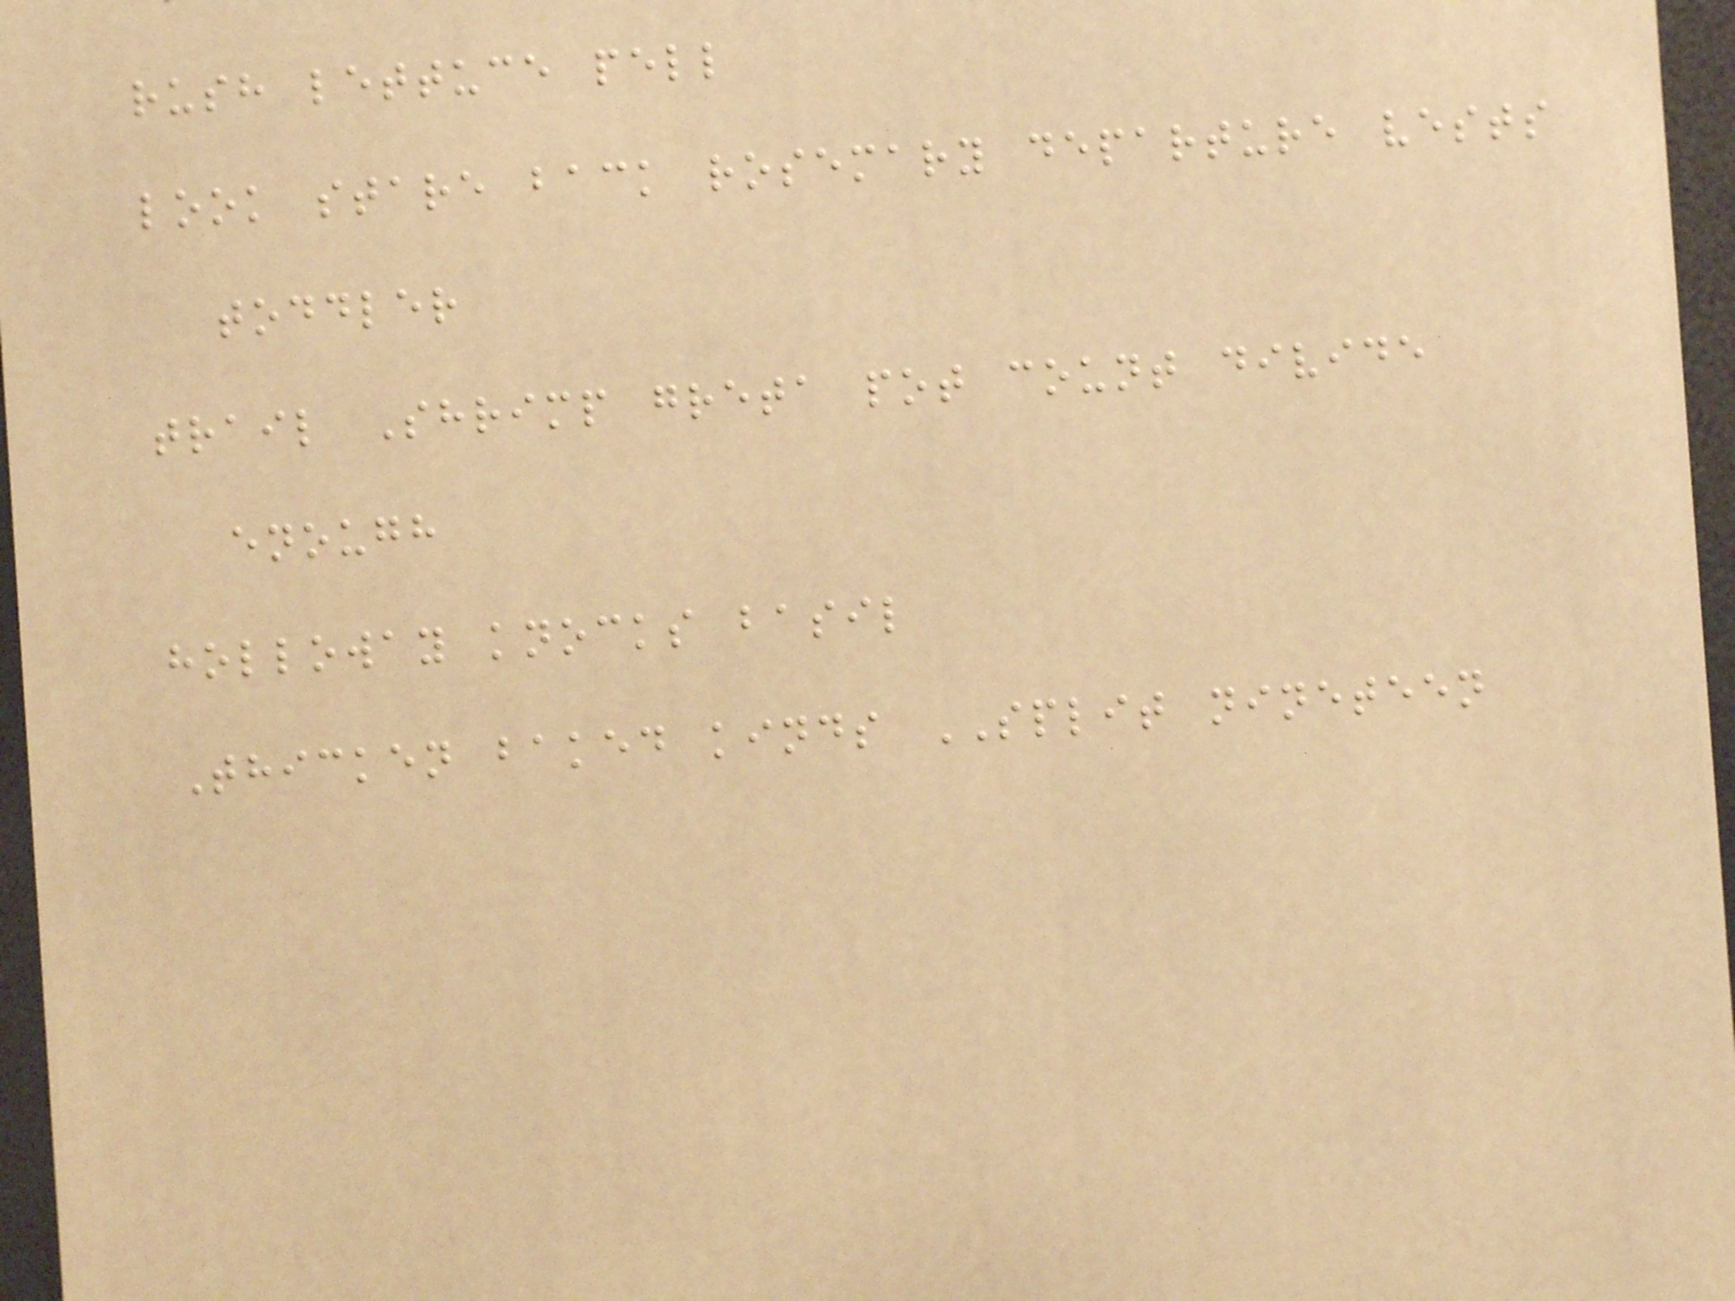rush lettuce pell
look stare back rosemary departure vests
toddler
trail Shrimp greta pot count divide
enough
holloway knocks basil
Thicken baked kinds SPLIT nineteen
